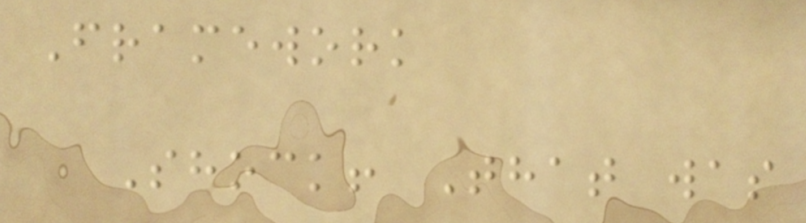Framework
Shock! That was
